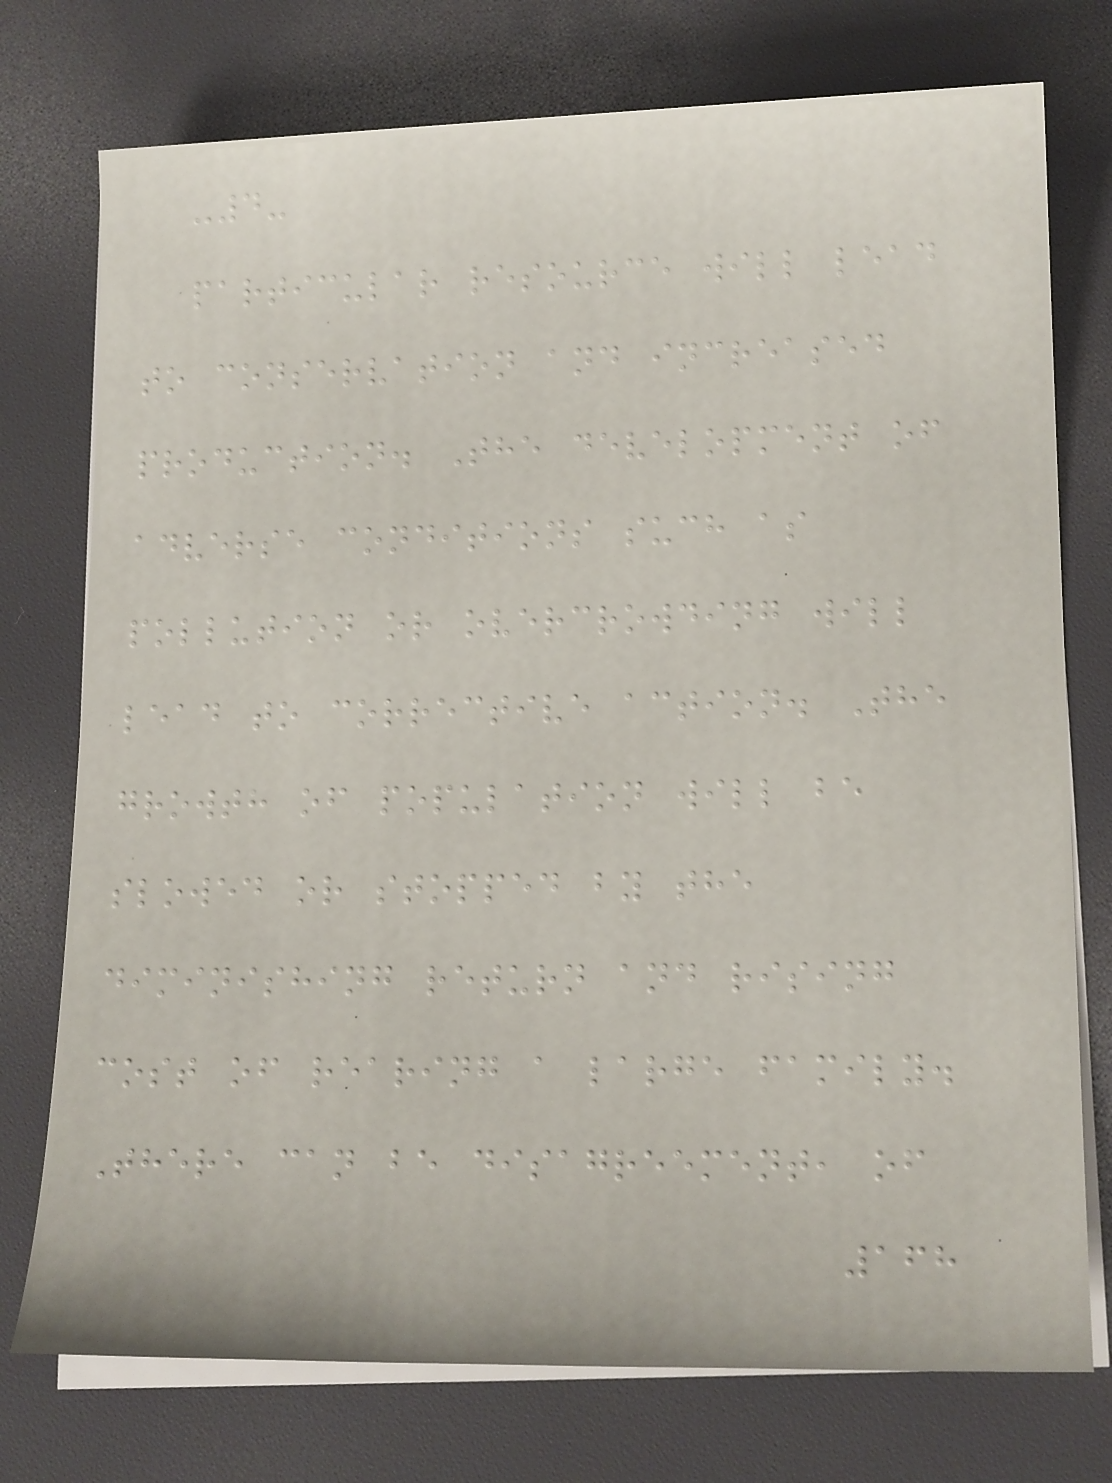-4-
particular resource will lead
to conservation and increased
production. The development of
adverse conditions such as
pollution or overcrowding will
lead to corrective action. The
growth of population will be
slowed or stopped by the
diminishing return and rising
cost of rearing a large family.
There can be disagreement, of
168
